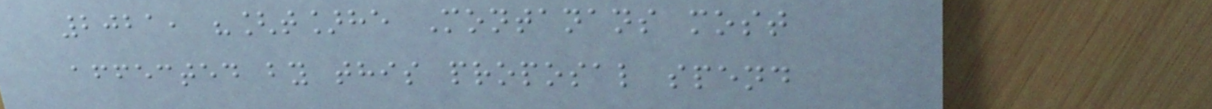2021, "[t]he Montanans most
affected by this proposal spend
